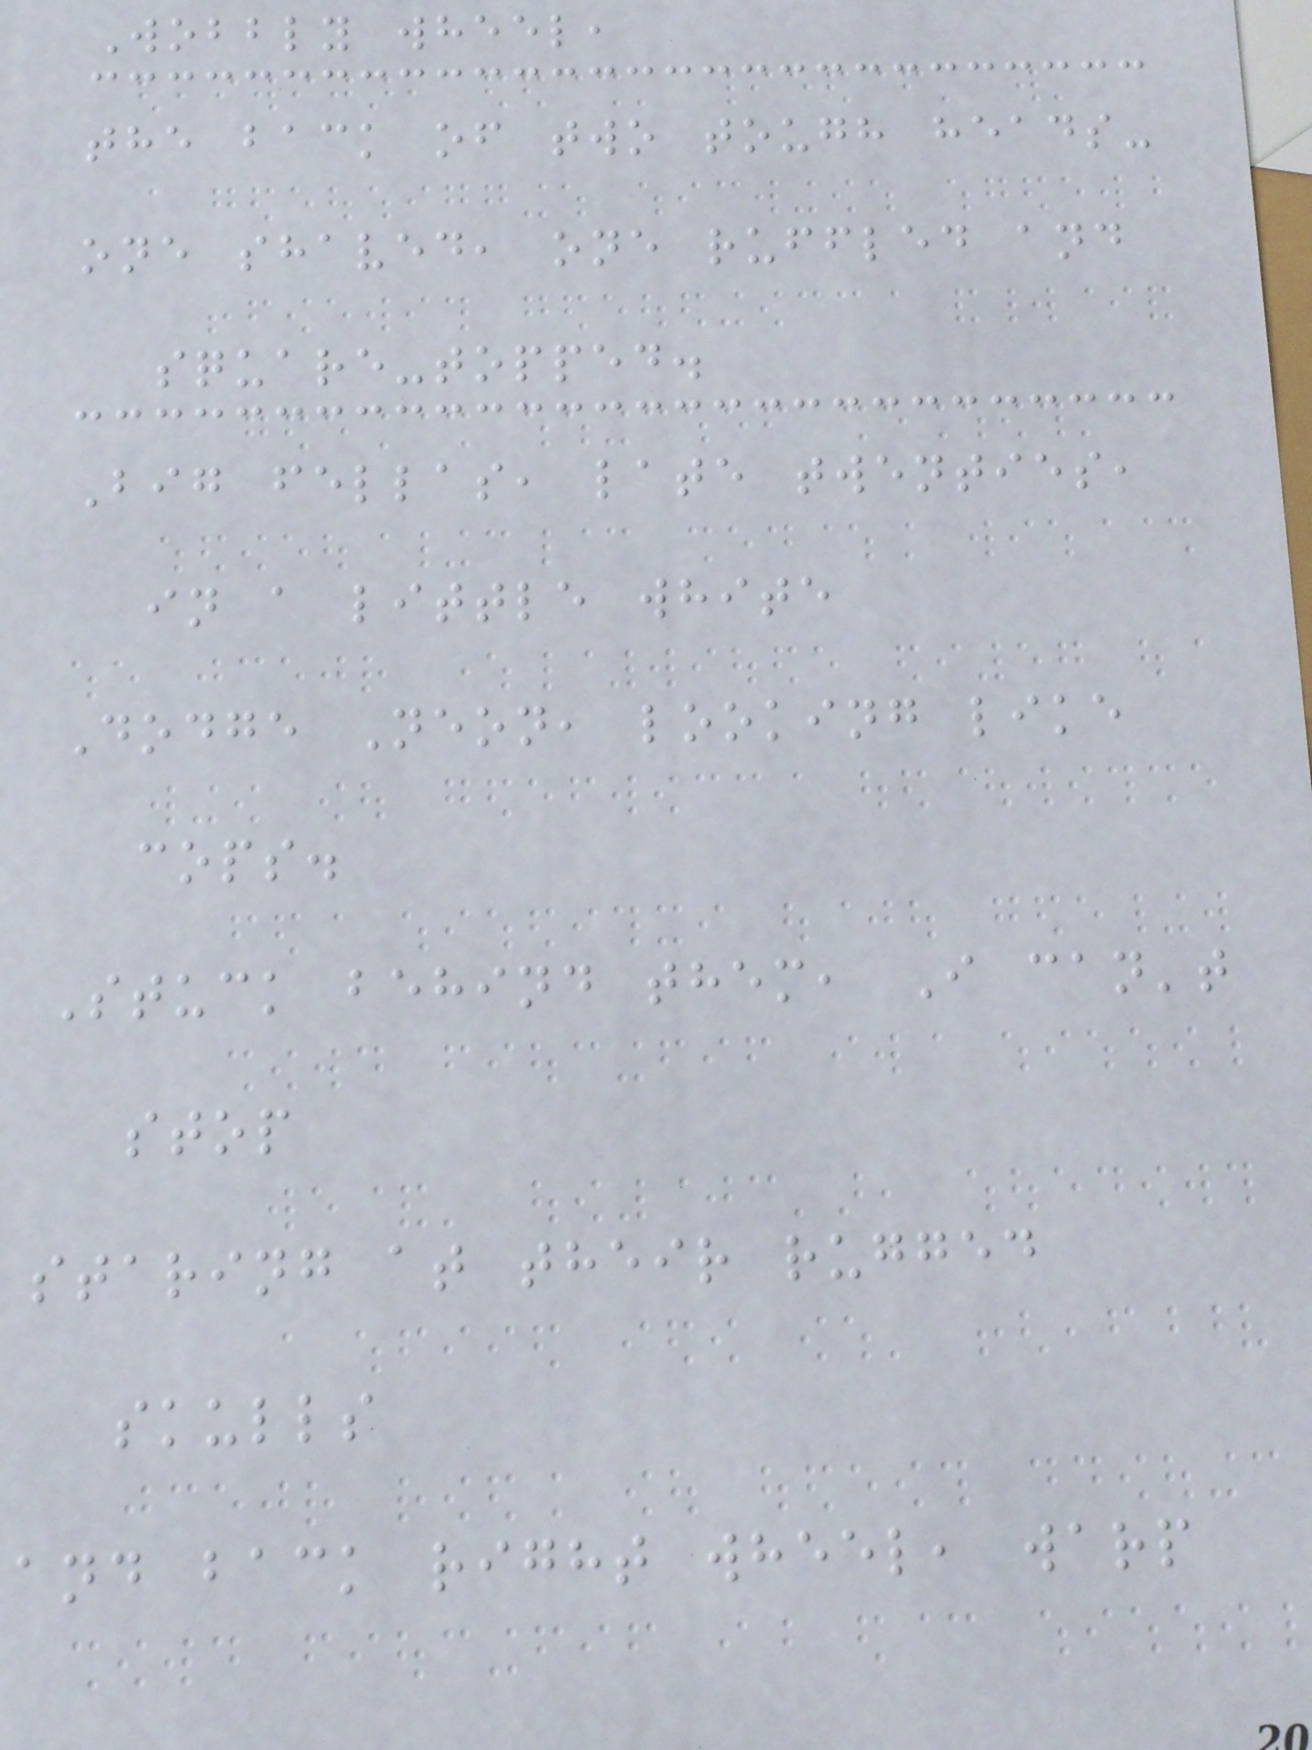Wobbly wheel,
the back of two tough heads-
one shaved, one ruffled and
square-topped.
Big fellas, late twenties,
in a little white
Dodge Neon, looking like
cops.
Stuck behind them, I can't
stop
staring at their rugged
skulls
and back right wheel, warp
